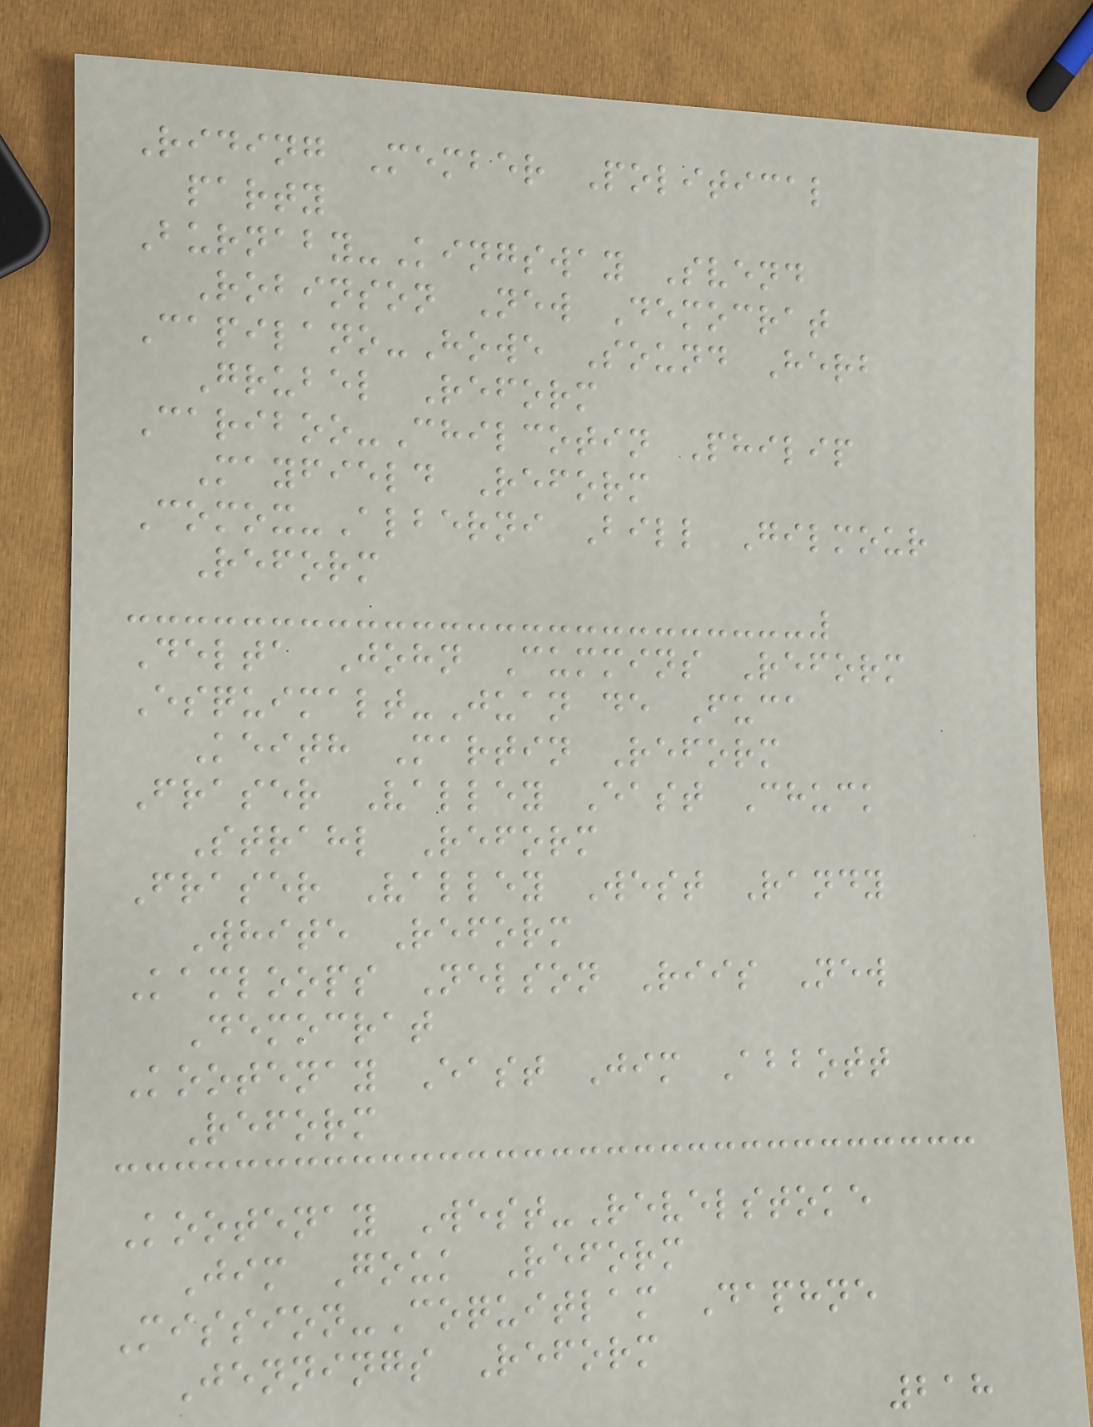Riding Member Political
party
Burnaby-Kingsway Svend
Robinson New Democrat
Capilano-Howe Sound Herb
Grubel Reform
Cariboo-Chilcotin Philip
Mayfield Reform
Comox-Alberni Bill Gilmour
Reform
Delta John Cummins Reform
Esquimalt-Juan de Fuca
Keith Martin Reform
Fraser Valley East Chuck
Strahl Reform
Fraser Valley West Randy
White Reform
Kamloops Nelson Riis New
Democrat
Kootenay East Jim Abbott
Reform
Kootenay West-Revelstoke
Jim Gouk Reform
Mission-Coquitlam Daphne
Jennings Reform
218
